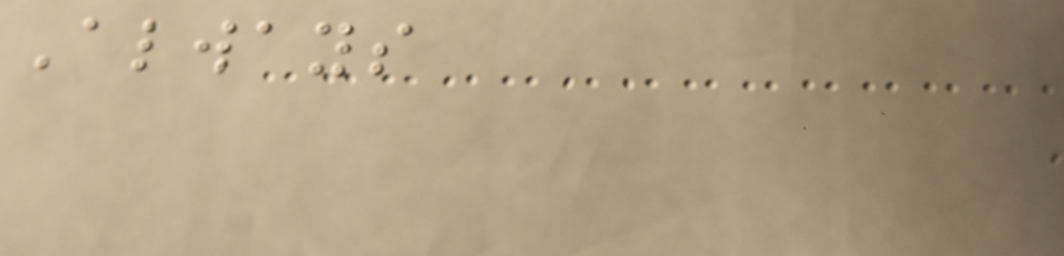Always
